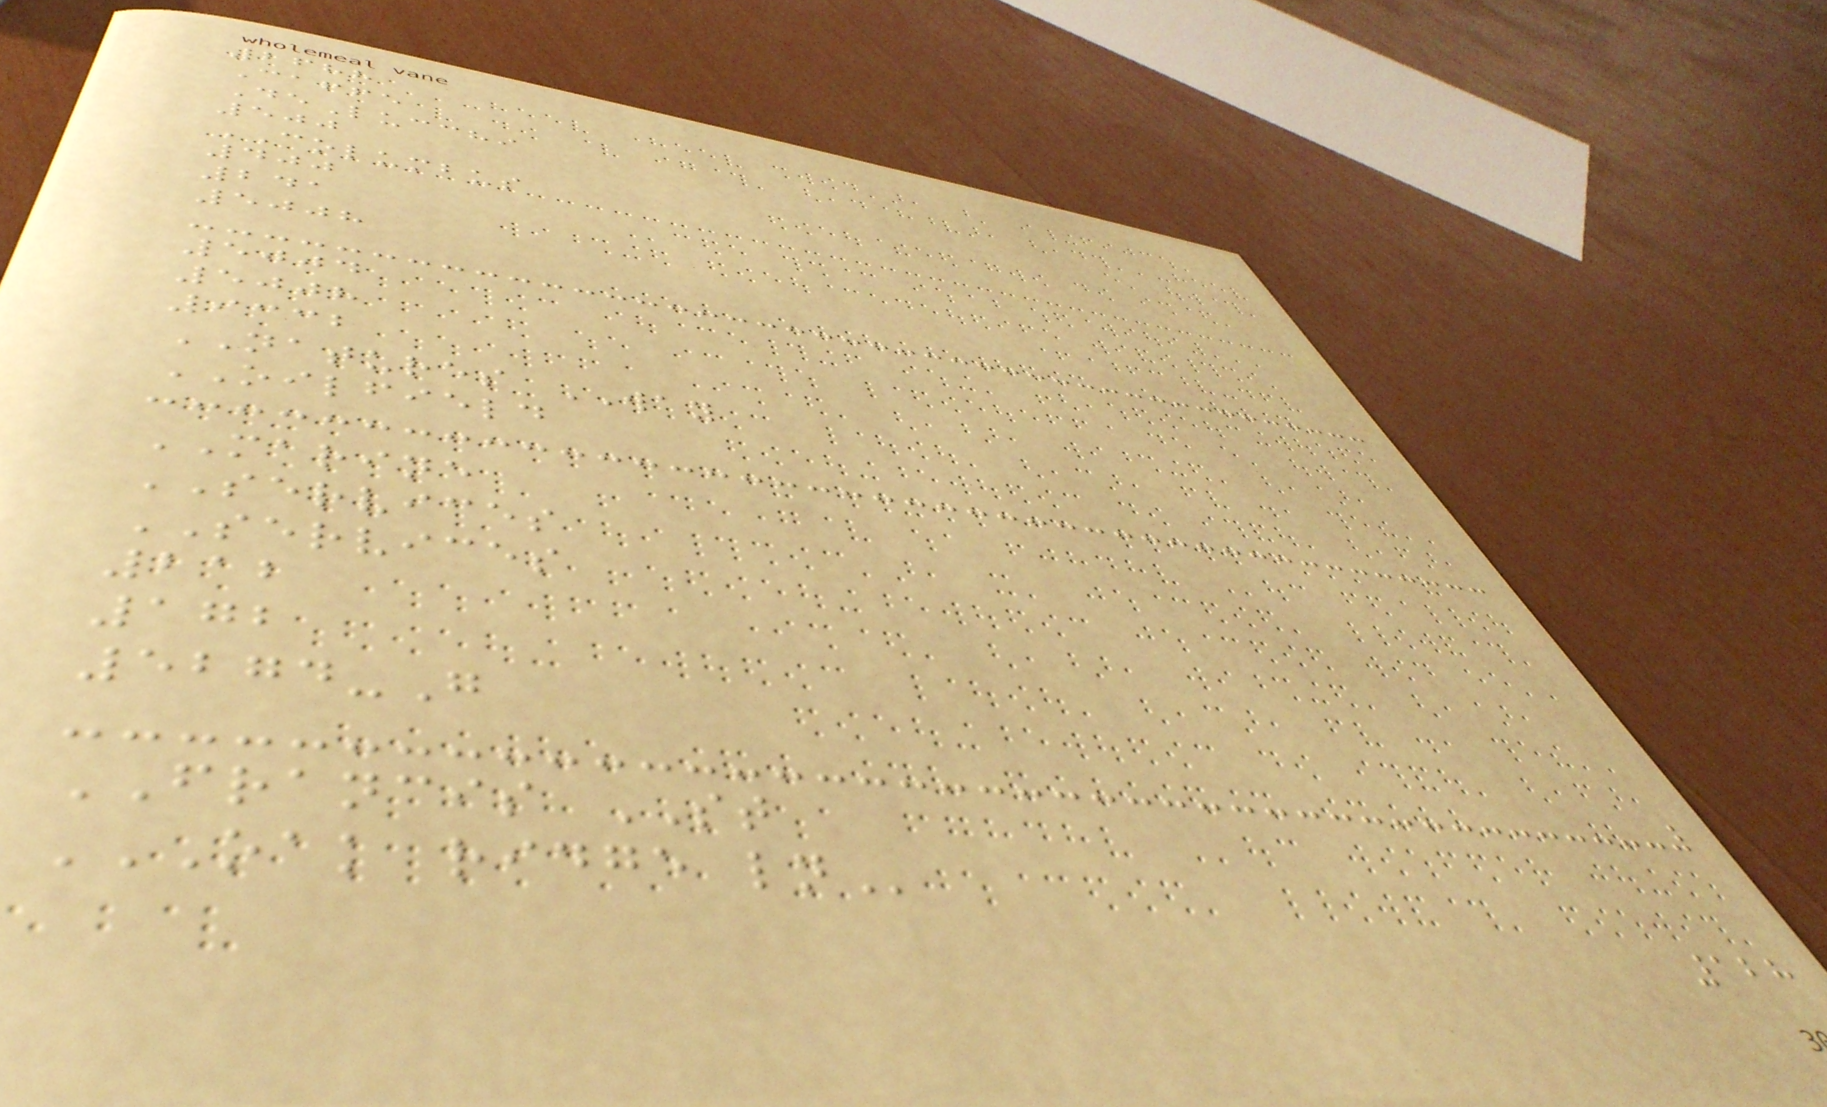2688
Caffe
DeLucchi
500
COLUMBUS
400
241
5008
5004
5008
9332
NATURES WAY
OILFIELD
MARINE
SERVICES
SERVICES
212
172
5274-G
FRANCIS ST
OAK RIDGE LN
128
